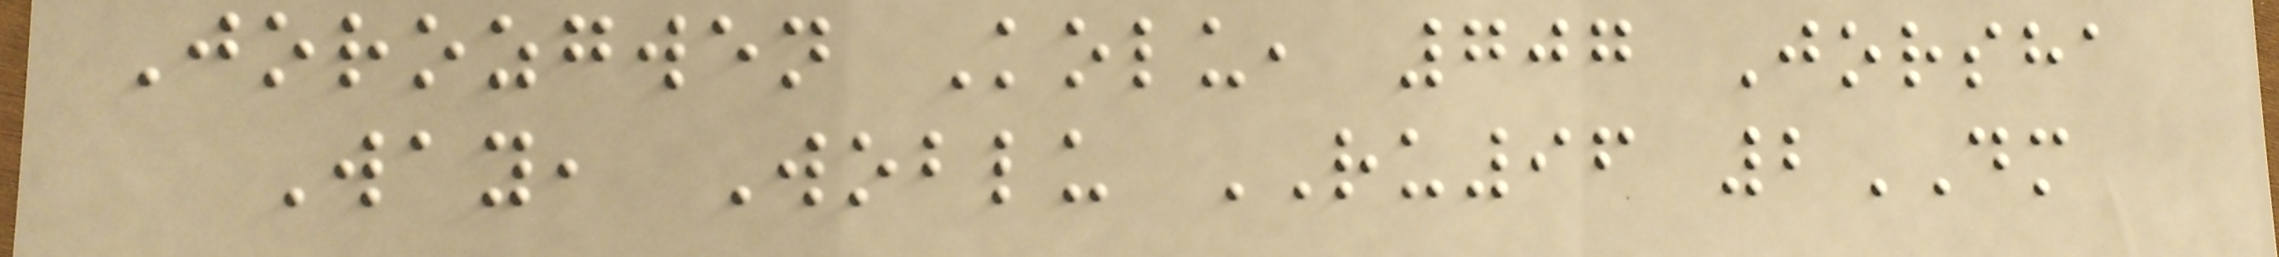Jorozgwen Kolu, 707 Jorsha
Way, Woblu RU96 2DM
